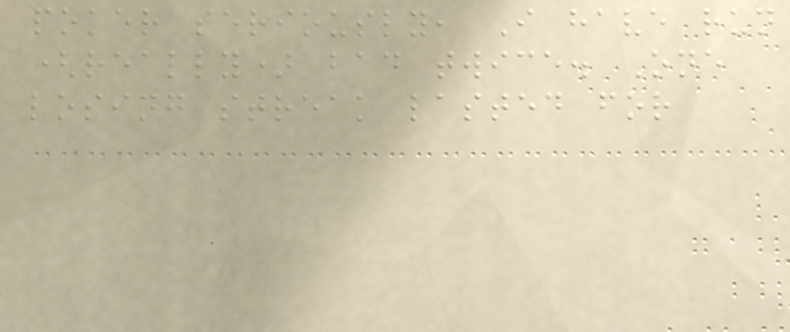poker seriously, I have run
(really) bad twice. One
losing streak lasted for
